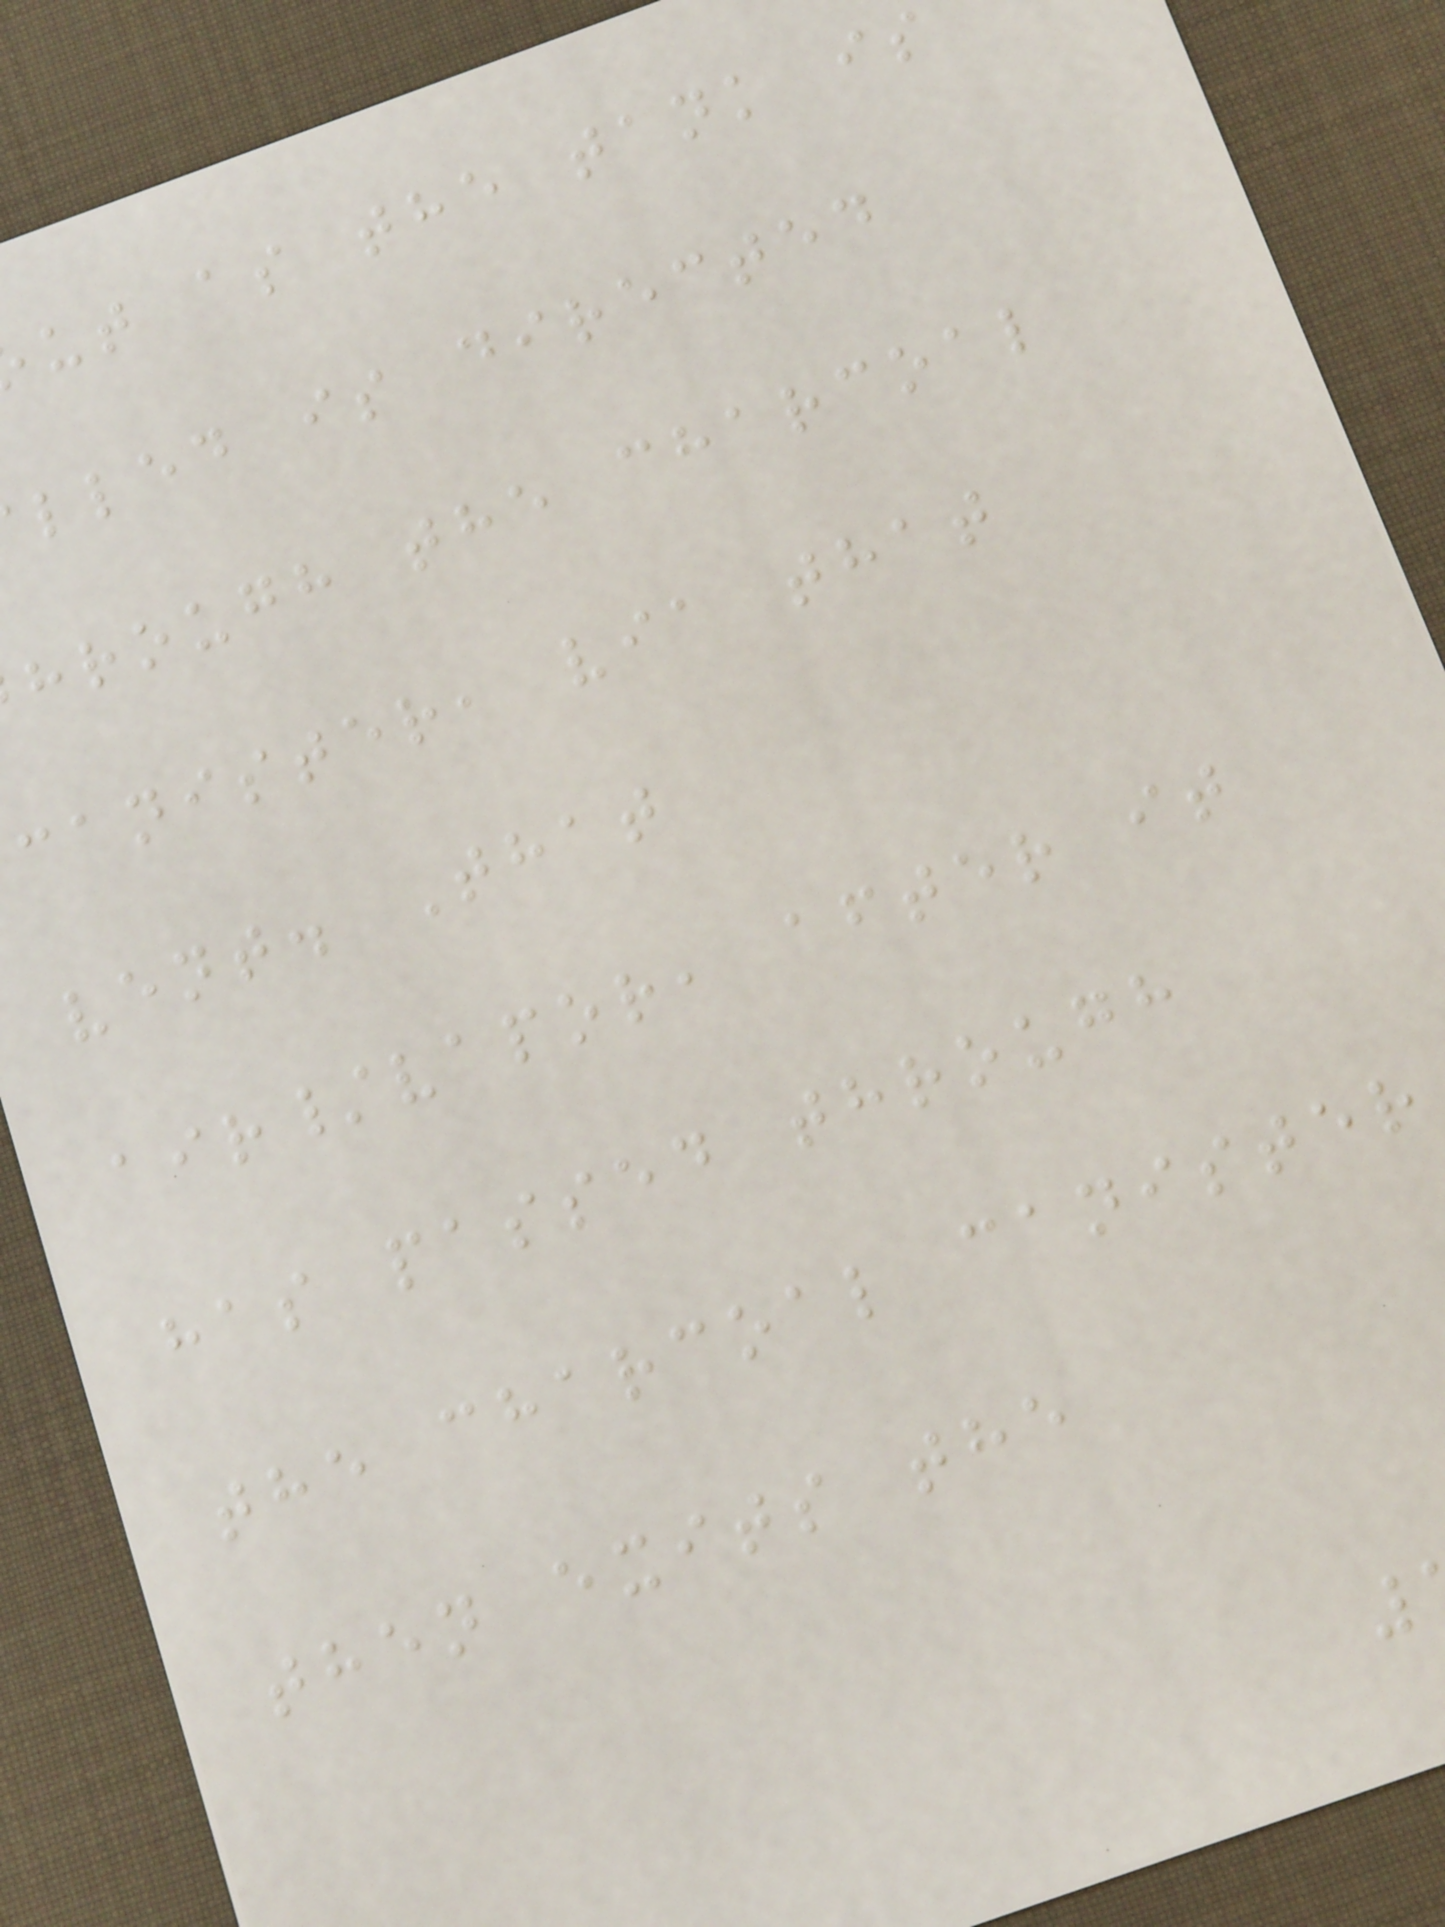ut as the tank is
lled is directed
hrough the charcoal
canister, via that
vent. That
air/vapor, after it
has passed through
the charcoal canister
then exits the
